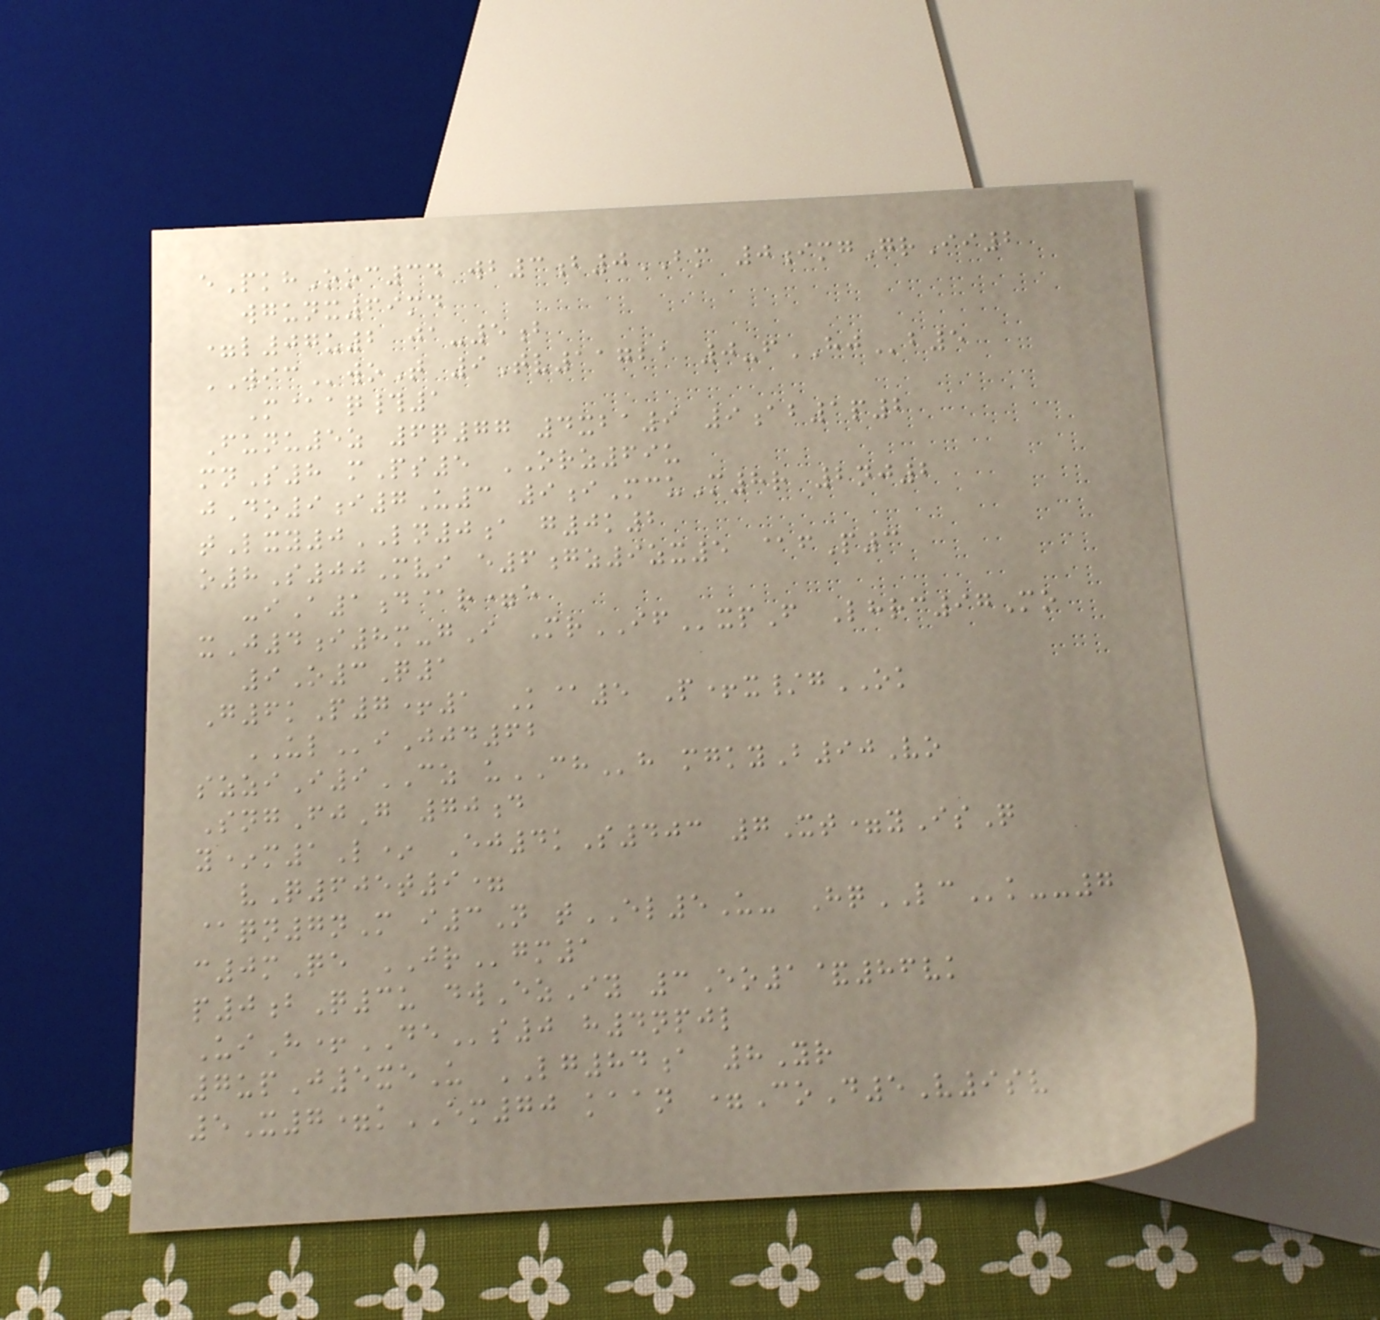ePkhOoc34 wb3b0BM 0imgGrIi2
wgunx69md
=l07u2 ja-5b
WICwoT 9Tv11721 0-fHJb5
M@aq#1
Funu5z 6q77 4xba9 9ab1p2
mnS8 mPs5 ORZ69u
jDo9i7U3 9iMcuM8r 2nj2
tLxy0LN0a g0k2
o8S00Mvi e6gz9zx5 @fP3
-iA1d@r=e
xJ4i8m-gI MrIFxpF Lhrc97Mo
9O3Q1
G6kP7+1 K@5 P+x/gOK
ULiJjd62
szziI9CZ uCHh mgkyB90Vo
SngFjG 70d
y*m1L* Ej4kS403 7Xt=yIsQ
vQ605t9=
@qn7nM i3N tEL5U- HqLCk--7
c0mQe JRgm1
p0bQ3u dwEzIy 3Eo1&86vk
UiH+DEs0 h4npjl
7upJ5xeU LG84a 8Yr
5X7=kEM70 kaan =CoD5V9sv
